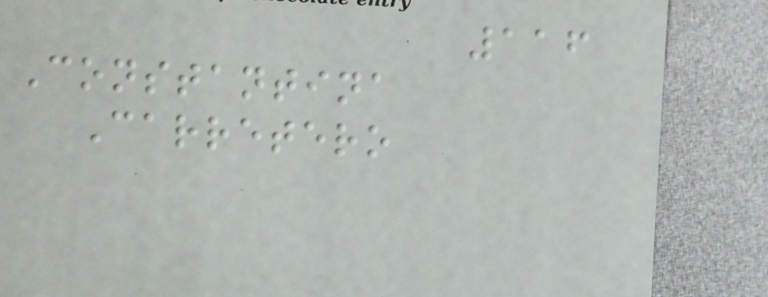116
Constantina
Carretero
